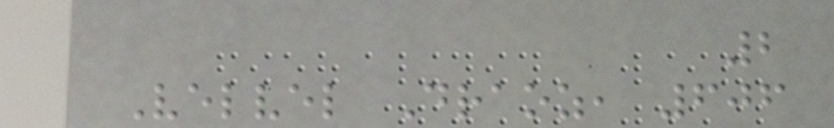2
Velvel Draoz, 606
